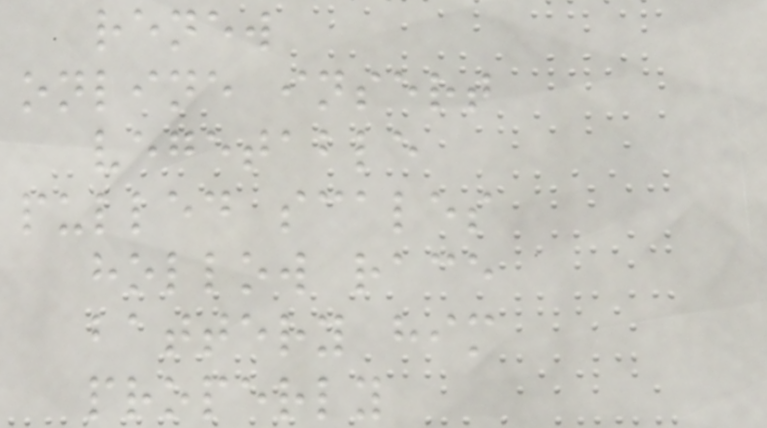renew
online insert
vegetable
pulled scales
hollow race
battery him
properly
